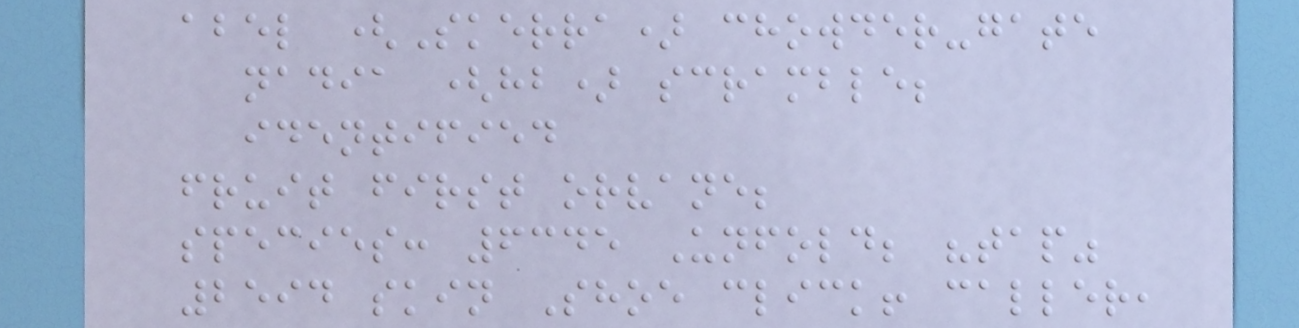abel (Skerra) chowder-gate
nadia (hb) scramble;
identified
fruit first orvane;
species: 6345 Unfold; "tap"
2594 skin Shoe click! caller,
